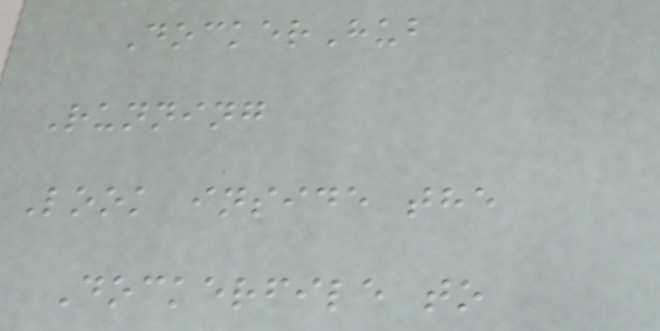DockerHub
Running
Look inside the
Dockerfile to
